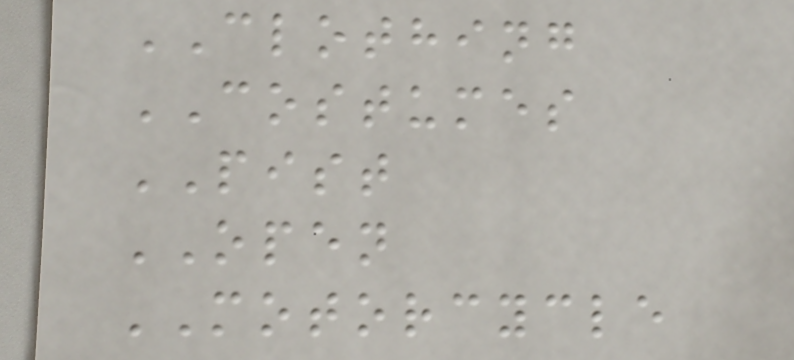CLOTHING
COSTUMES
PIST
OPEN
MOTORCYCLE
